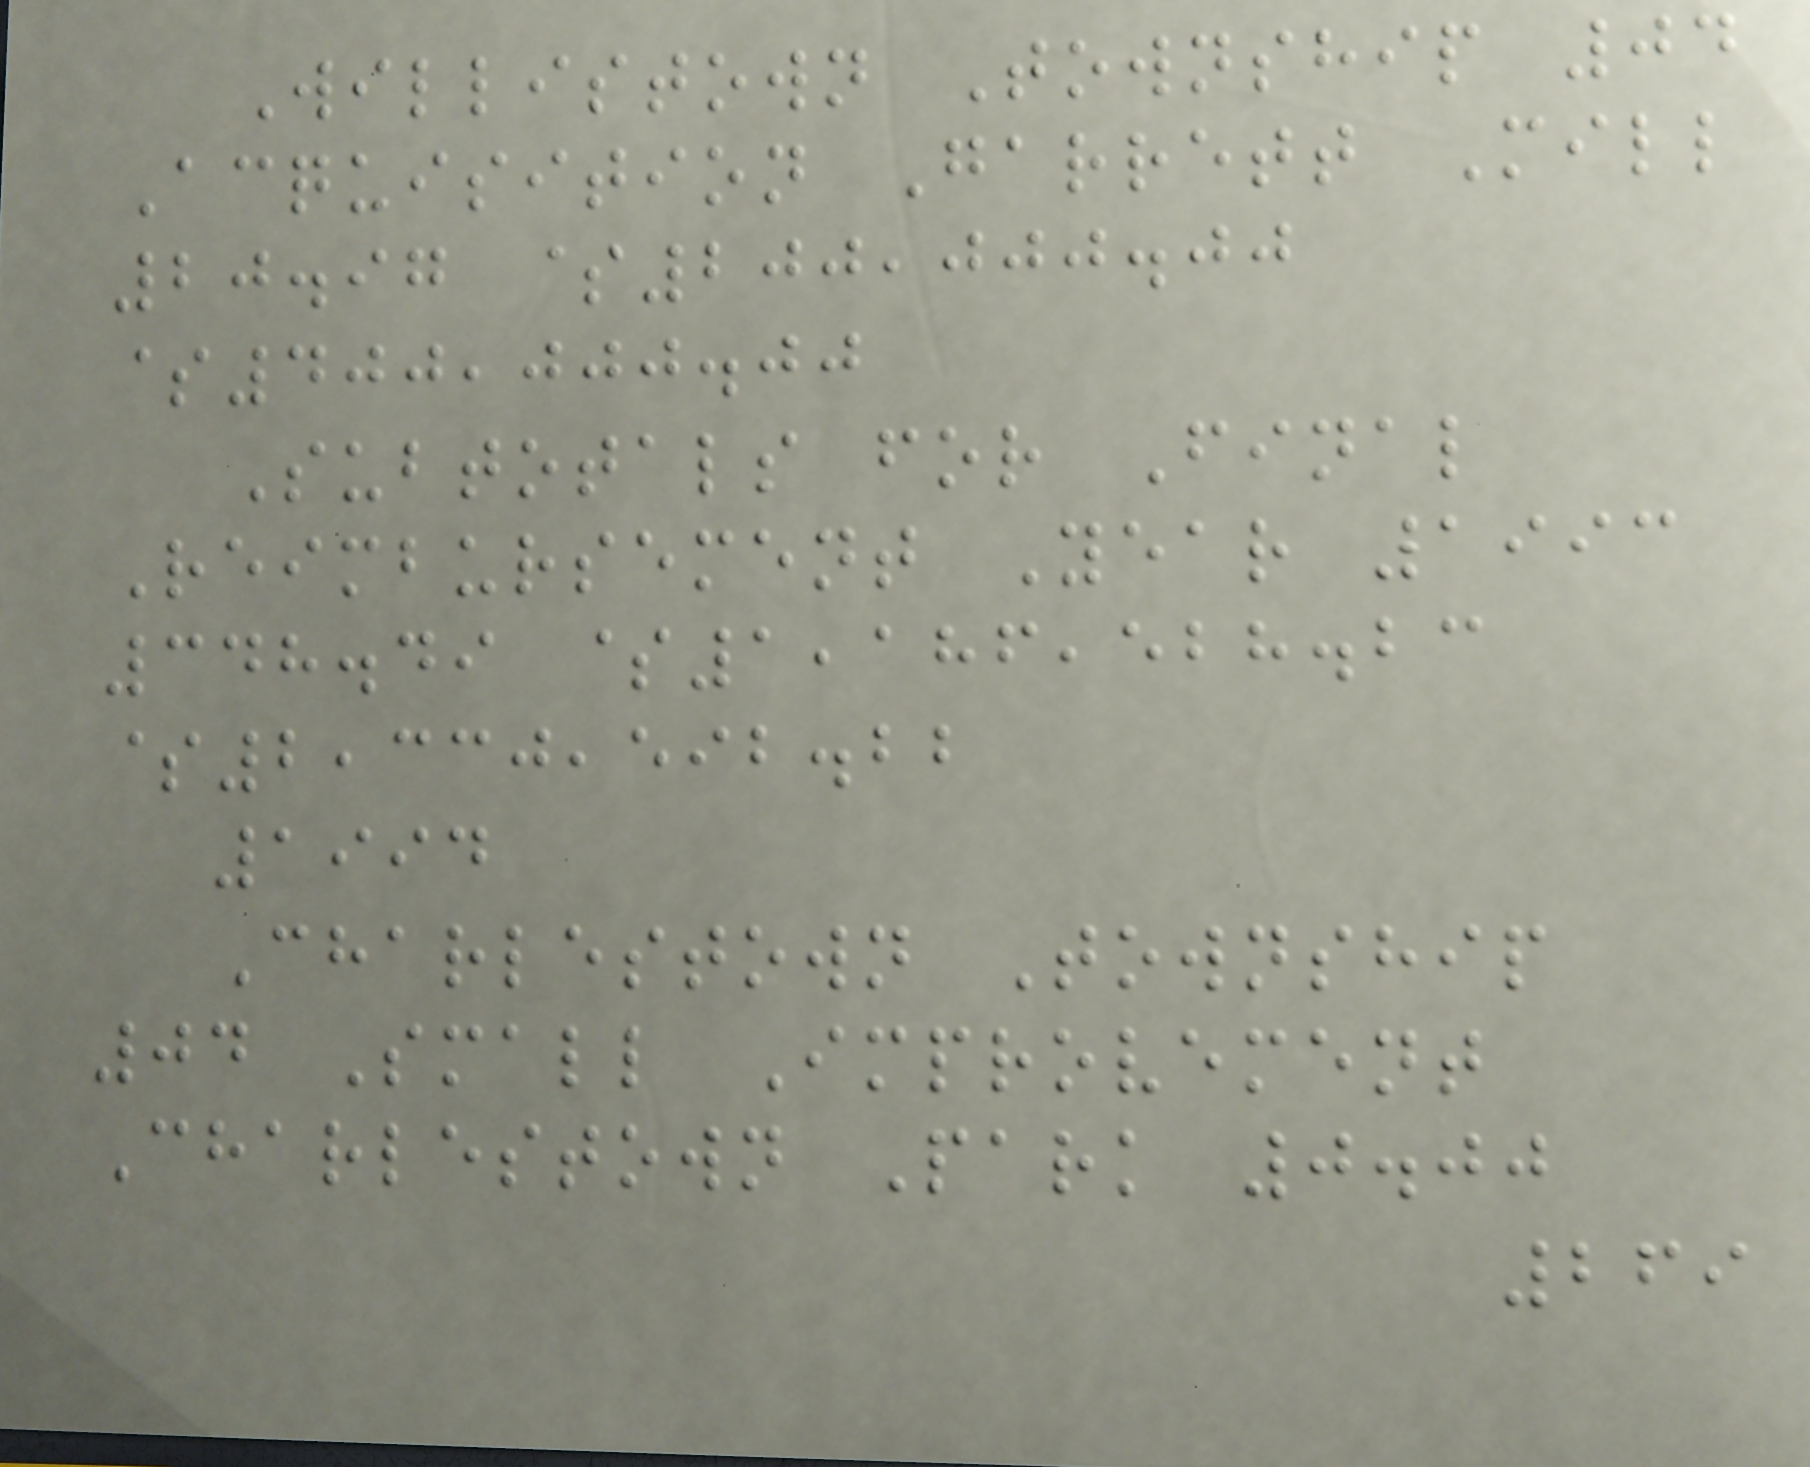Willistown Township 04
Acquisition Garrett Mill
20.97 $200,000.00
$400,000.00
Subtotals for Final
Reimbursement Year 1993
348.49 $1,186,528.23
$2,330,592.22
1994
Charlestown Township
04 Small Improvement
Charlestown Park 0.00
269
